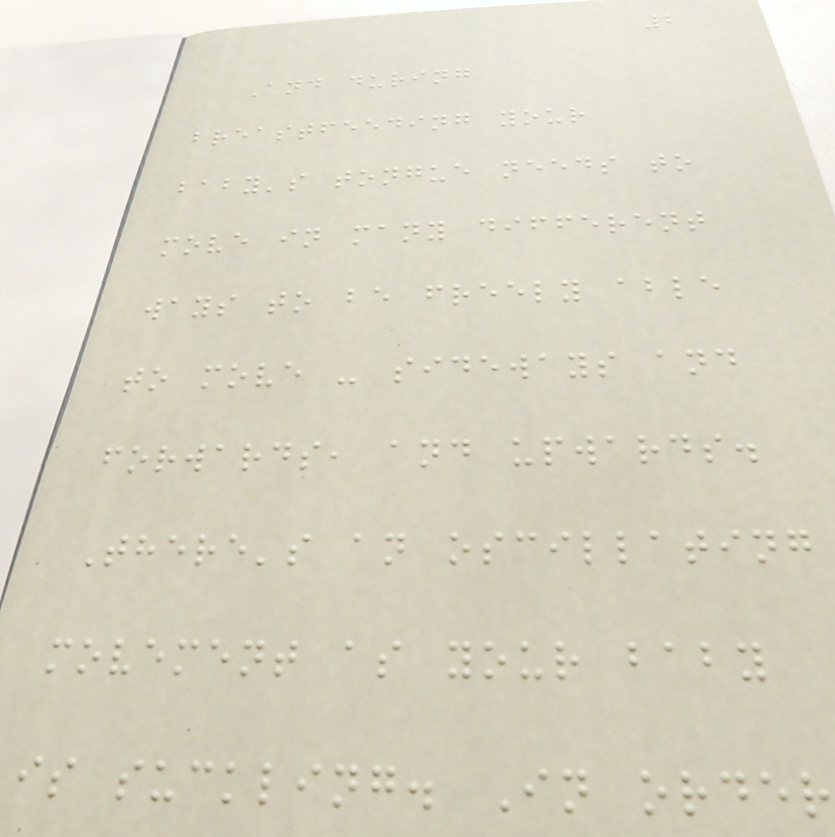2
And during
breastfeeding your
baby's tongue needs to
move in many different
ways to be freely able
to move - sideways and
forwards, and upwards.
There's an oscillating
movement as your baby
is suckling. In order
